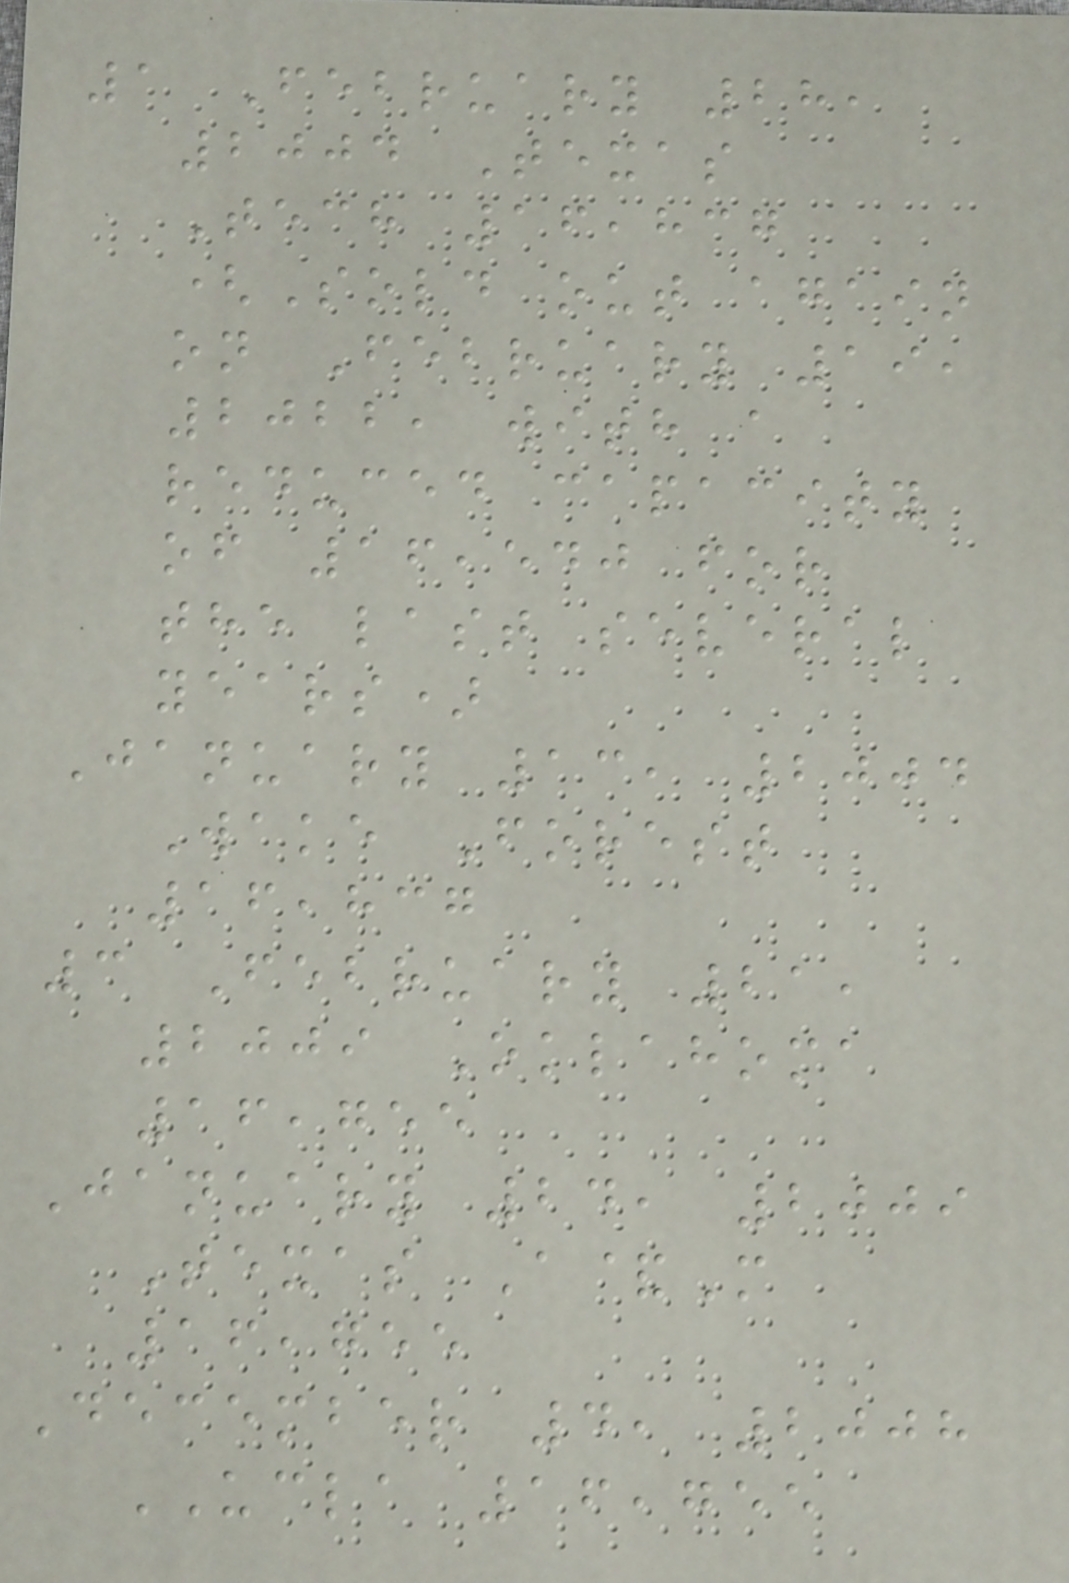1 February 28,
2004 Texas
Tech 16,837
(Sold out again
on February 19,
2022, with a
reduced capacity
of 16,540 for
the last several
years)
January 13, 2004
Wake Forest
16,837
3 February 21,
2009 Oklahoma
16,755
January 24, 2009
Texas A&M
16,755
December 4, 2008
UCLA 16,755
